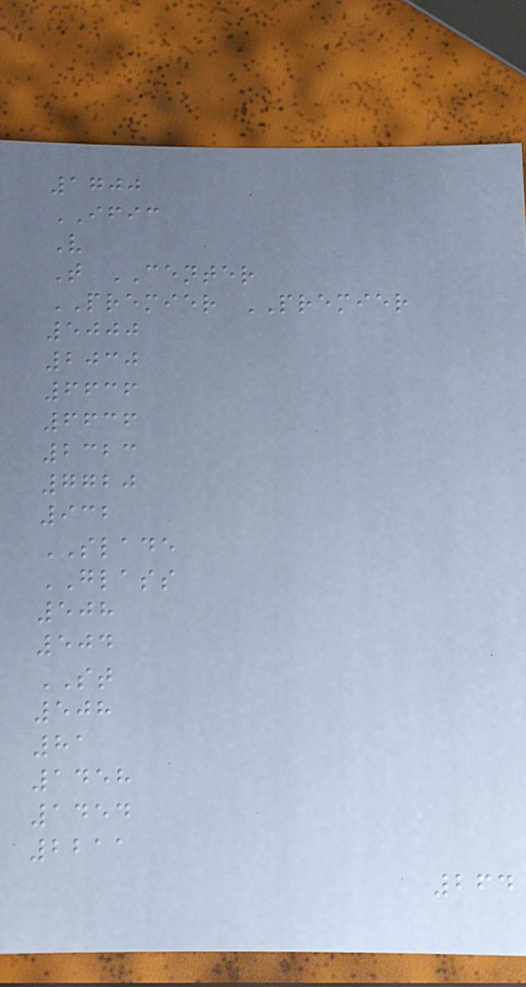1700
IFIC
V
T CENTER
PREMIER PREMIER
5000
2030
6636
6636
2323
7720
932
SLADE
GLASS
508
504
ST
508
81
1458
1454
2211
264
